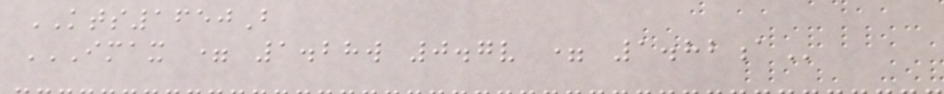KTS1650B
IMAX = 1.28W 0.7V = 1.82A
